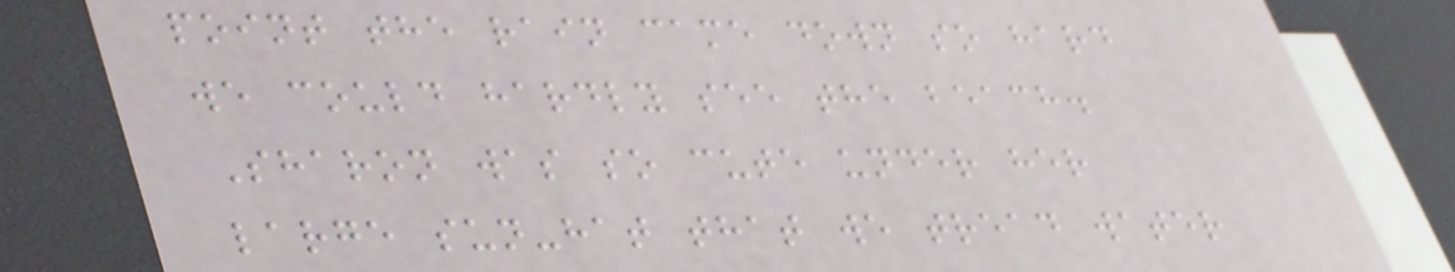point the rain came down so hard
we could hardly see the beach.
Sharon was so cute under her
large sun-hat that we tread water
